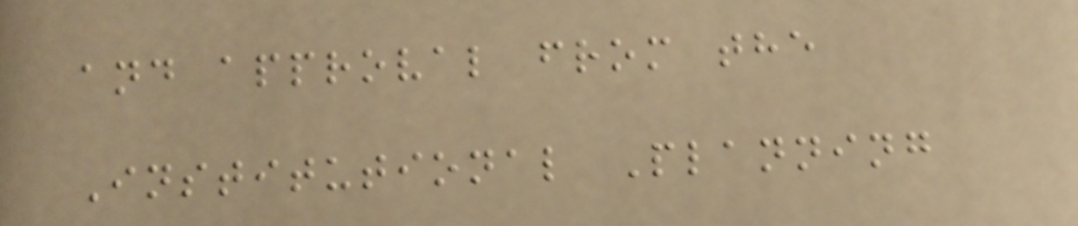and approval from the
Institutional Planning
